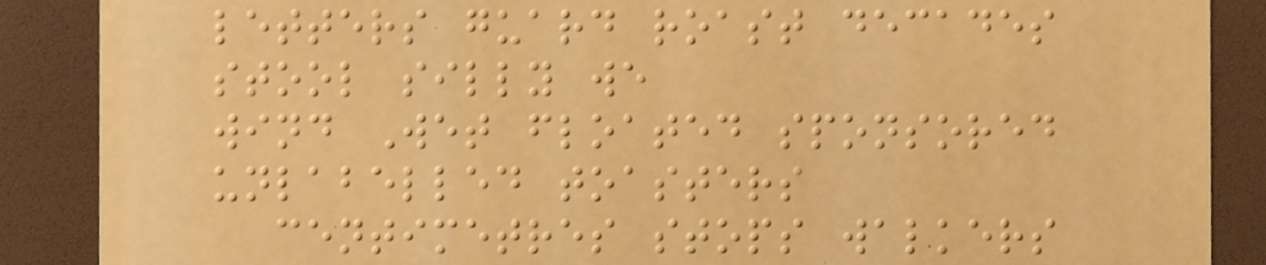letters guard roast decades
stool silly we
wind Wet floated sponsored
unlabelled toasters
centimetres stops walkers
